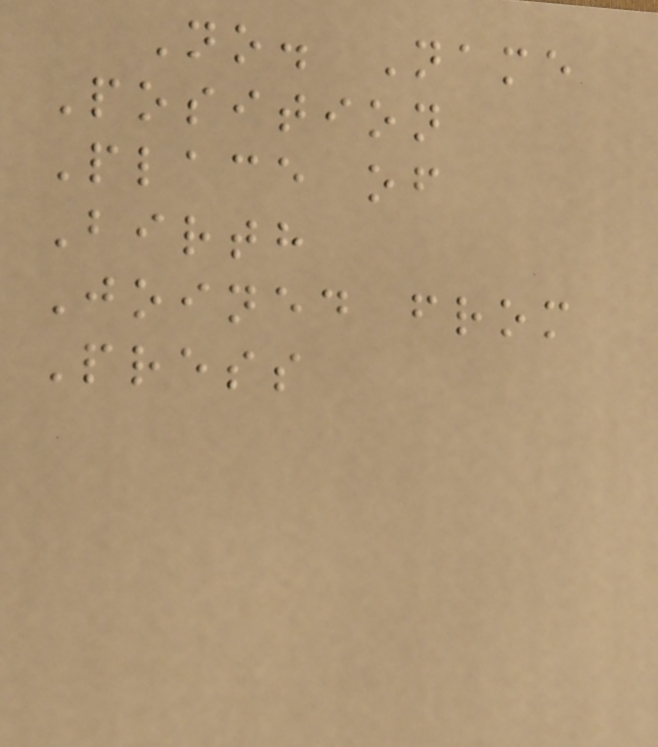No. Name
Position
Place of
Birth
Joined from
Press
